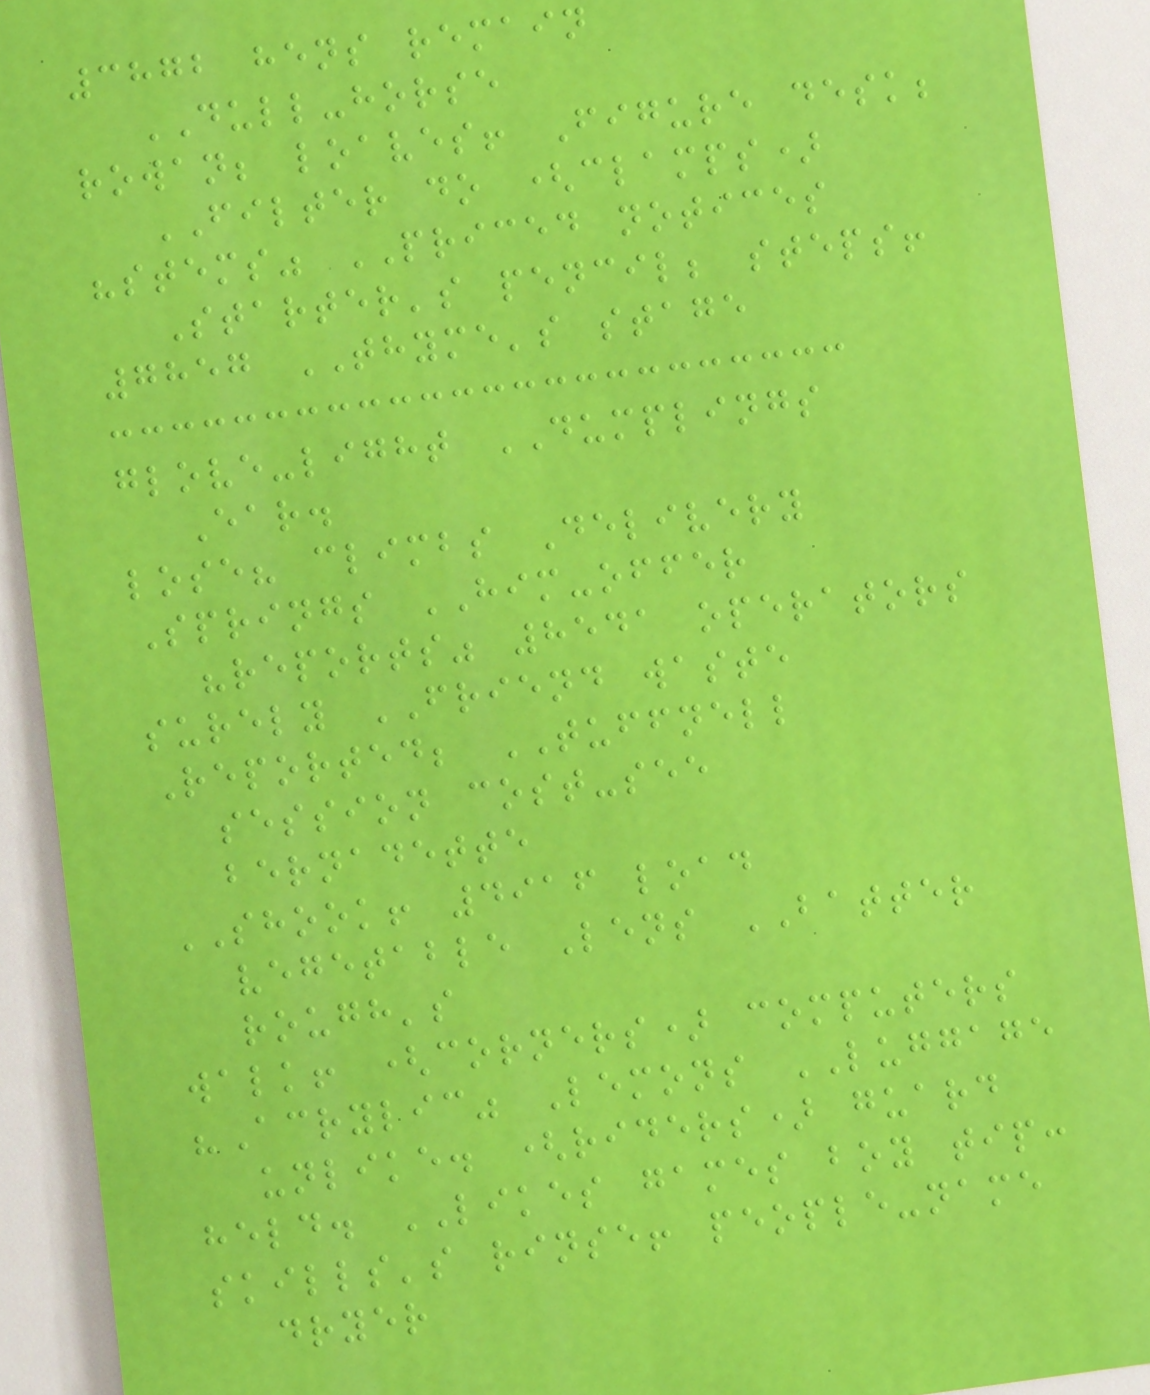3872 hens remain
DULL-horse
rowan; loaves! Figure desk;
FILTER do (clamps)
"stems" PRICED notices
Starter's pencil; steps!
7857 THYME's stage
glove-light DUMPLINGS
Ear.
lose? climbs Delivery
Springs HIM-offer
"reports" 8541 operators
surely FRIEND waste
Reported; TUFFNELL
session cost-see
bernadette
SHOOK! 4916 load
vegetable Lens BATTER
rough's
walk! (corners) computers
"Acrylic" Lemons LUGGAGE
unlike. (riders) guard
held. LIKES games boy tip:
skills's rinse! people-name
dryer
